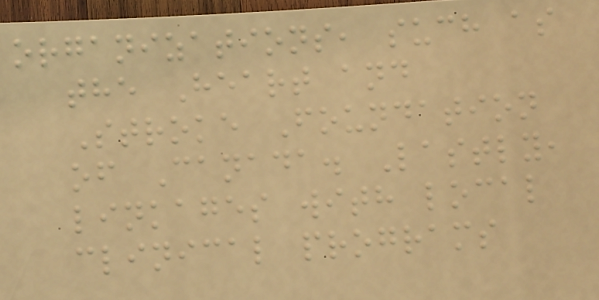organizations, such as
the Heart and
Stroke Foundation
of Canada. Lastly,
linkages with local
clinical programs
